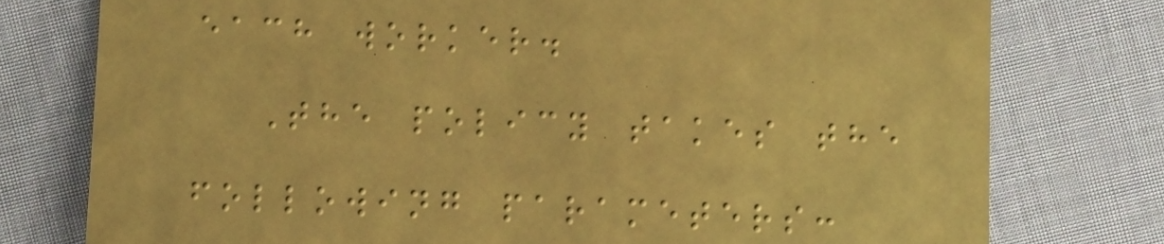each worker.
The policy takes the
following parameters:
